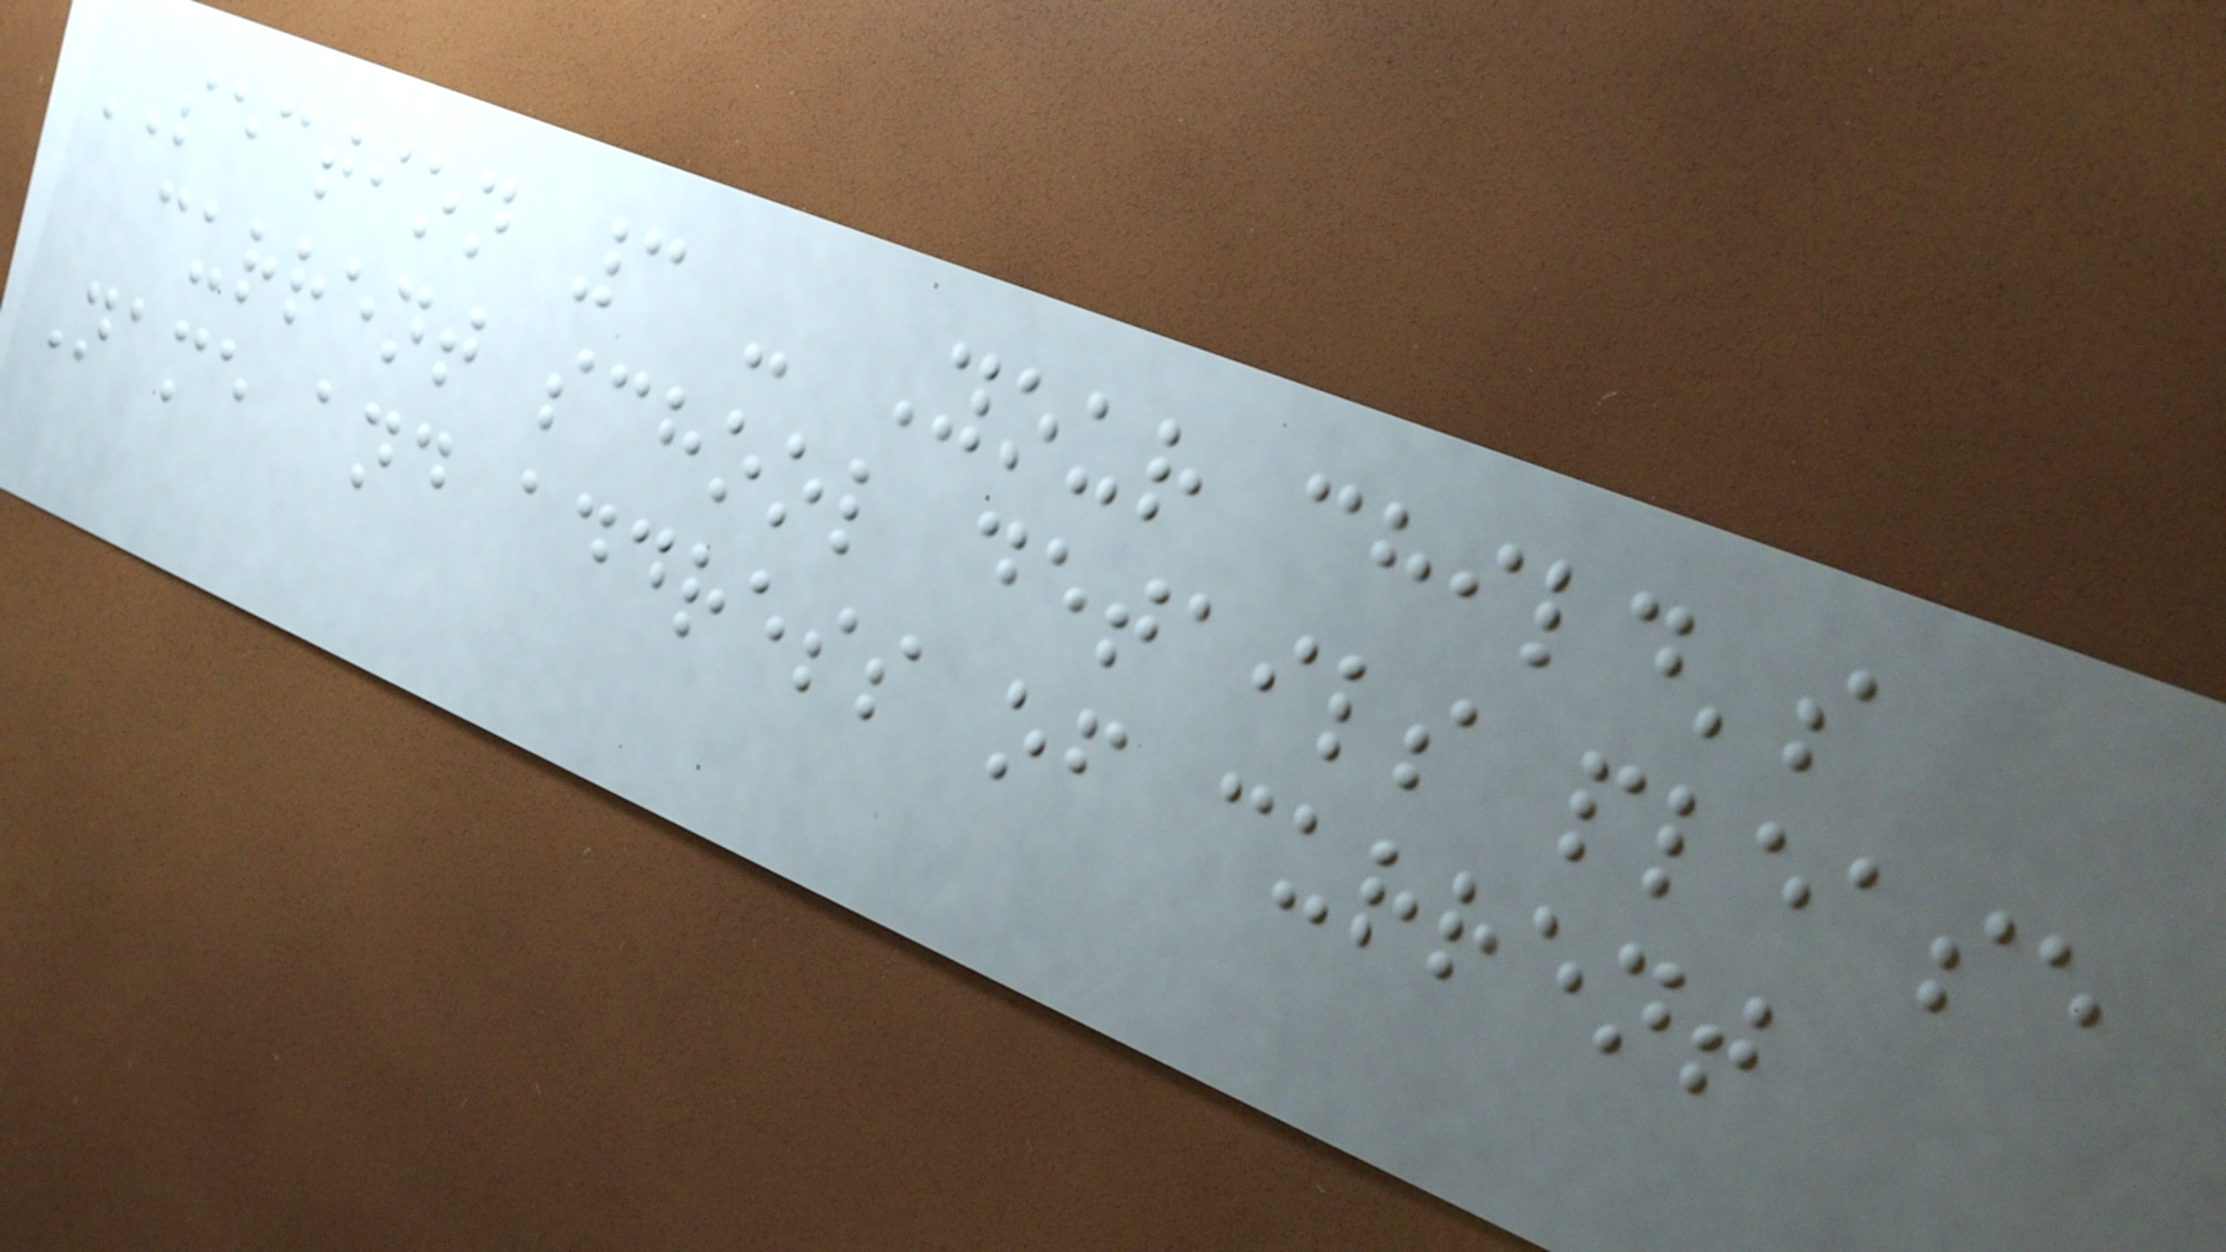SECTION 3 - Your child's
current school details please
Name and address of current
